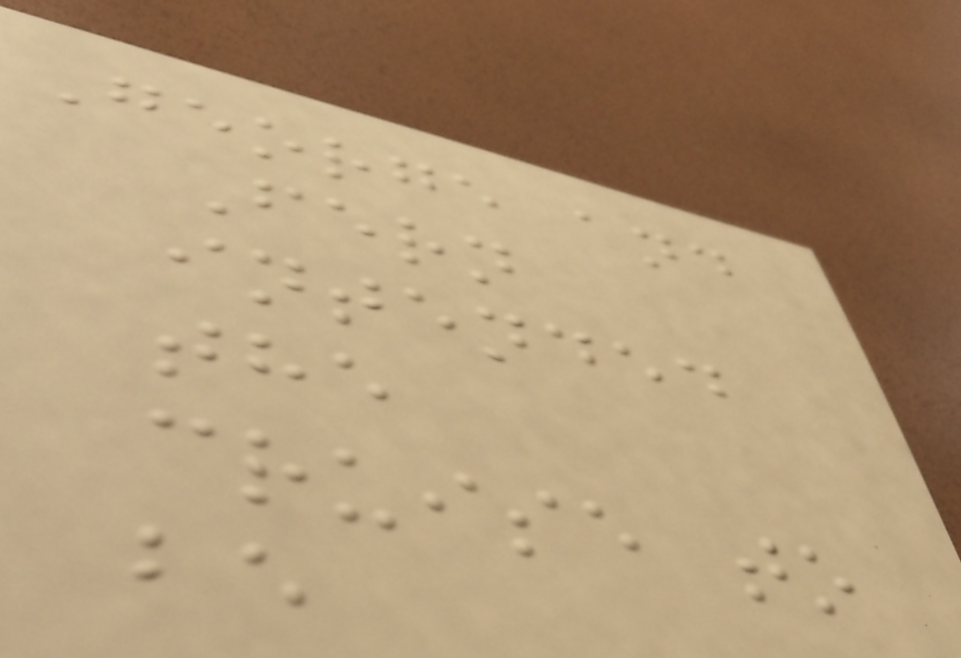George and
Fern
intended
the
cruise to
be
